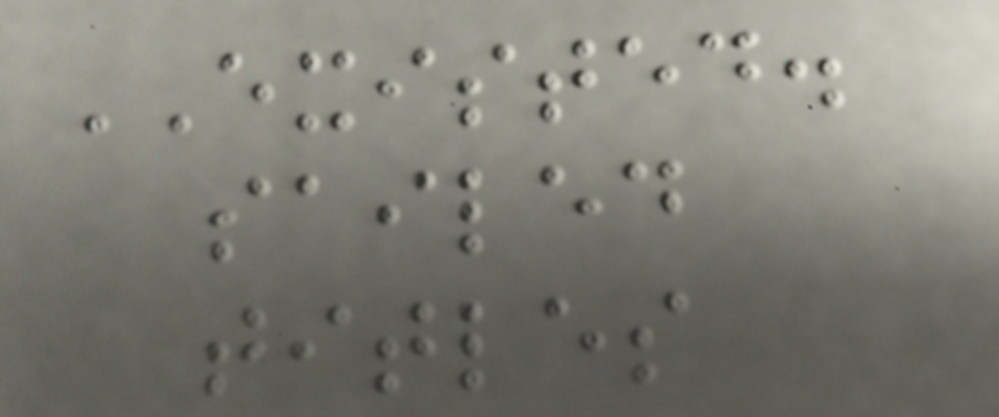EXISTED.
sailed
titles
